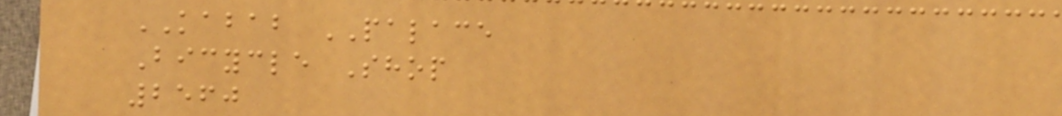KABAB PALACE
Bicycle Shop
2560
